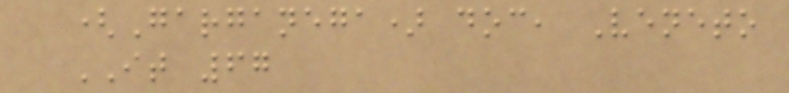(Garganega) doc, Veneto
IT 67
